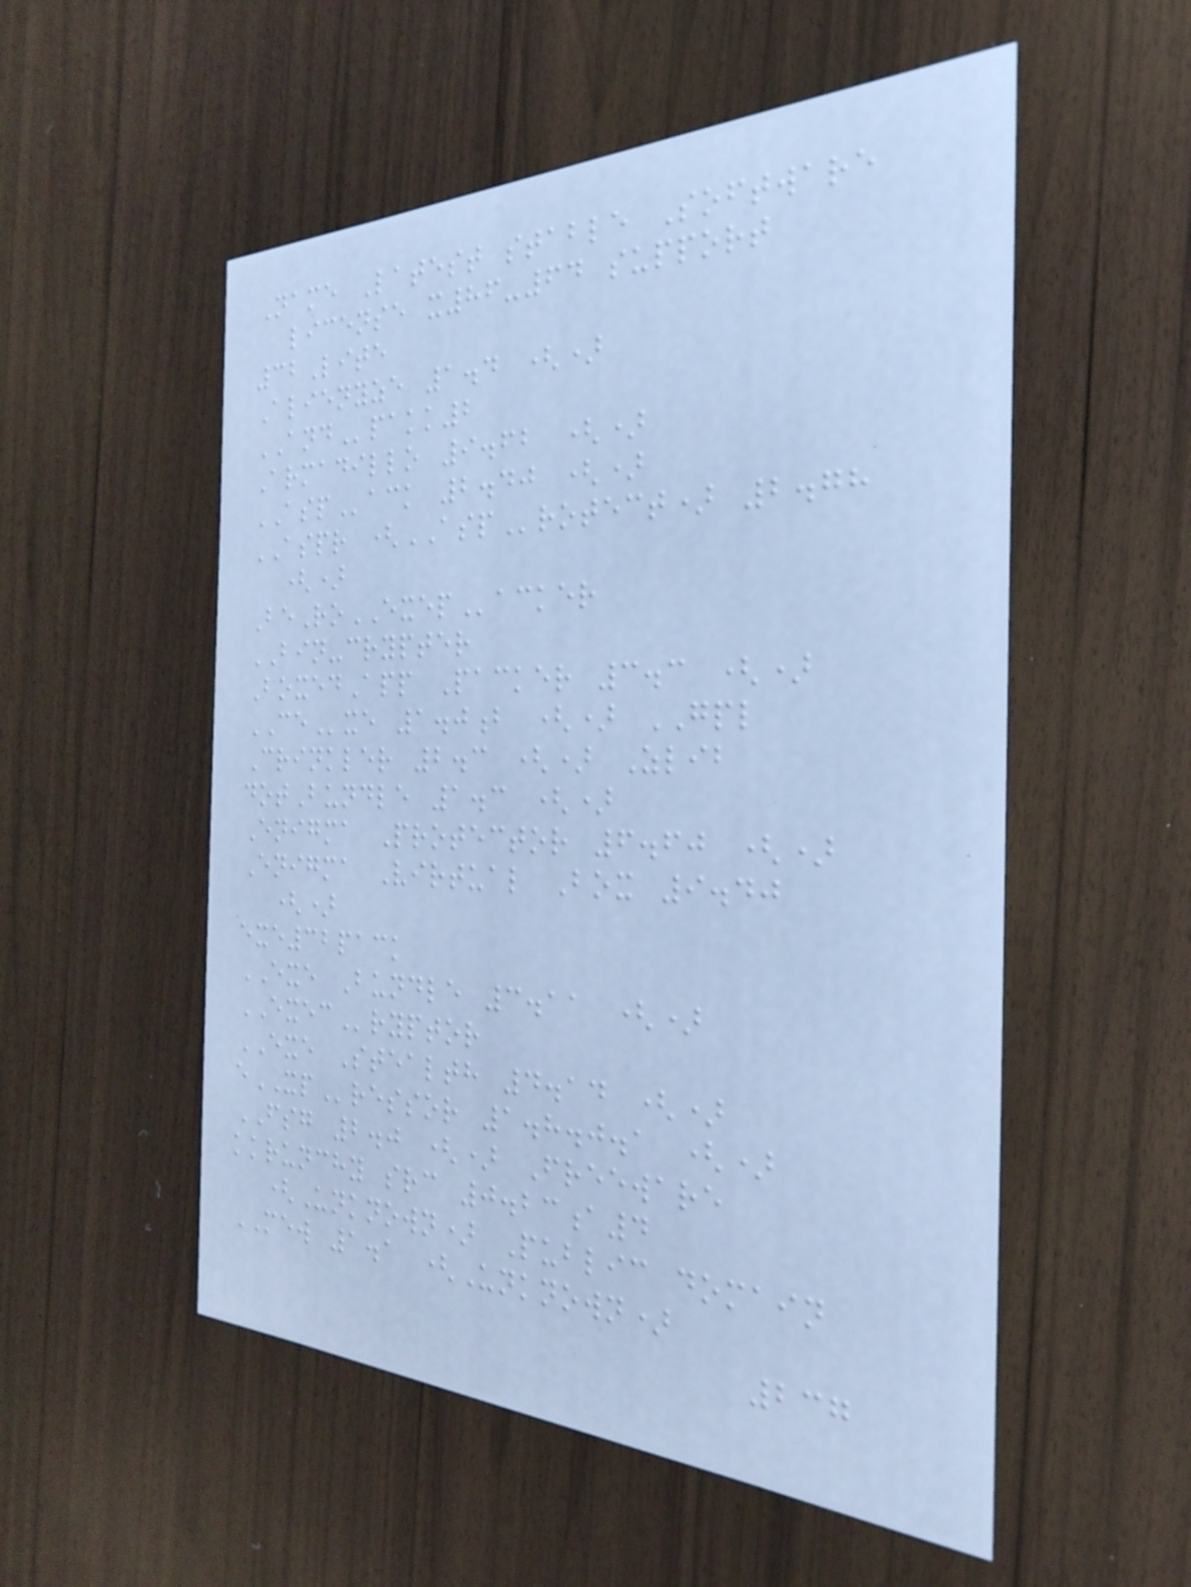Name Latest stable Software
license x86-64 support
32Lite
Alienyze 1.4 ()
ANDpakk2
Armadillo 9.62 ()
ASPack 2.40 ()
ASPR (ASProtect) 2.78
()
BeRoEXEPacker
BIN-crypter
BoxedApp Packer 3.3 ()
CExe 1.0b () GPL
Crinkler 2.3 () Zlib
dotBundle 1.3 ()
Enigma Protector 6.60 ()
Enigma Virtual Box 9.40
()
exe32pack
EXE Bundle 3.11 ()
EXECryptor
EXE Stealth 4.14 ()
eXPressor 1.8.0.1 ()
FSG 2.0 () Freeware
kkrunchy src 0.23a4
(Unknown) Public domain
MEW 1.1 (Unknown)
237
